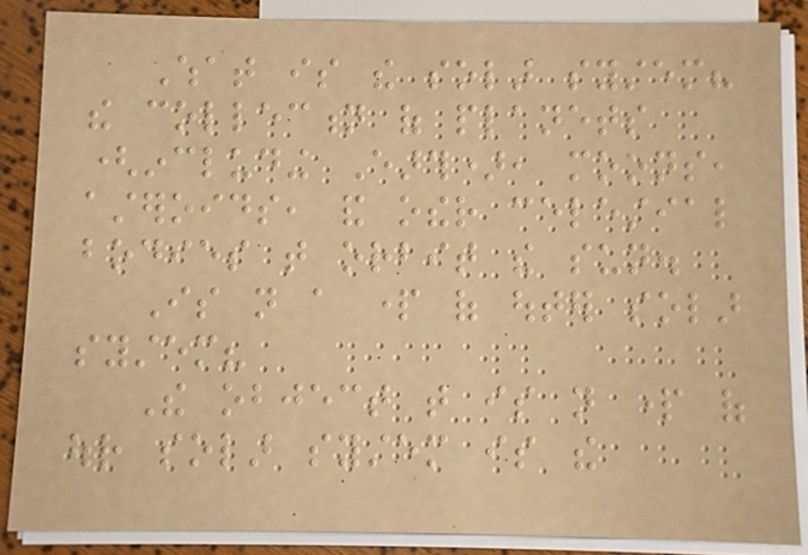What is the solar system?
the collection of planets
(including Earth), moons,
asteroids, and other celestial
bodies that orbit the sun.
Is not a part of outer solar
system?
The object that is not part of
our solar system is the
